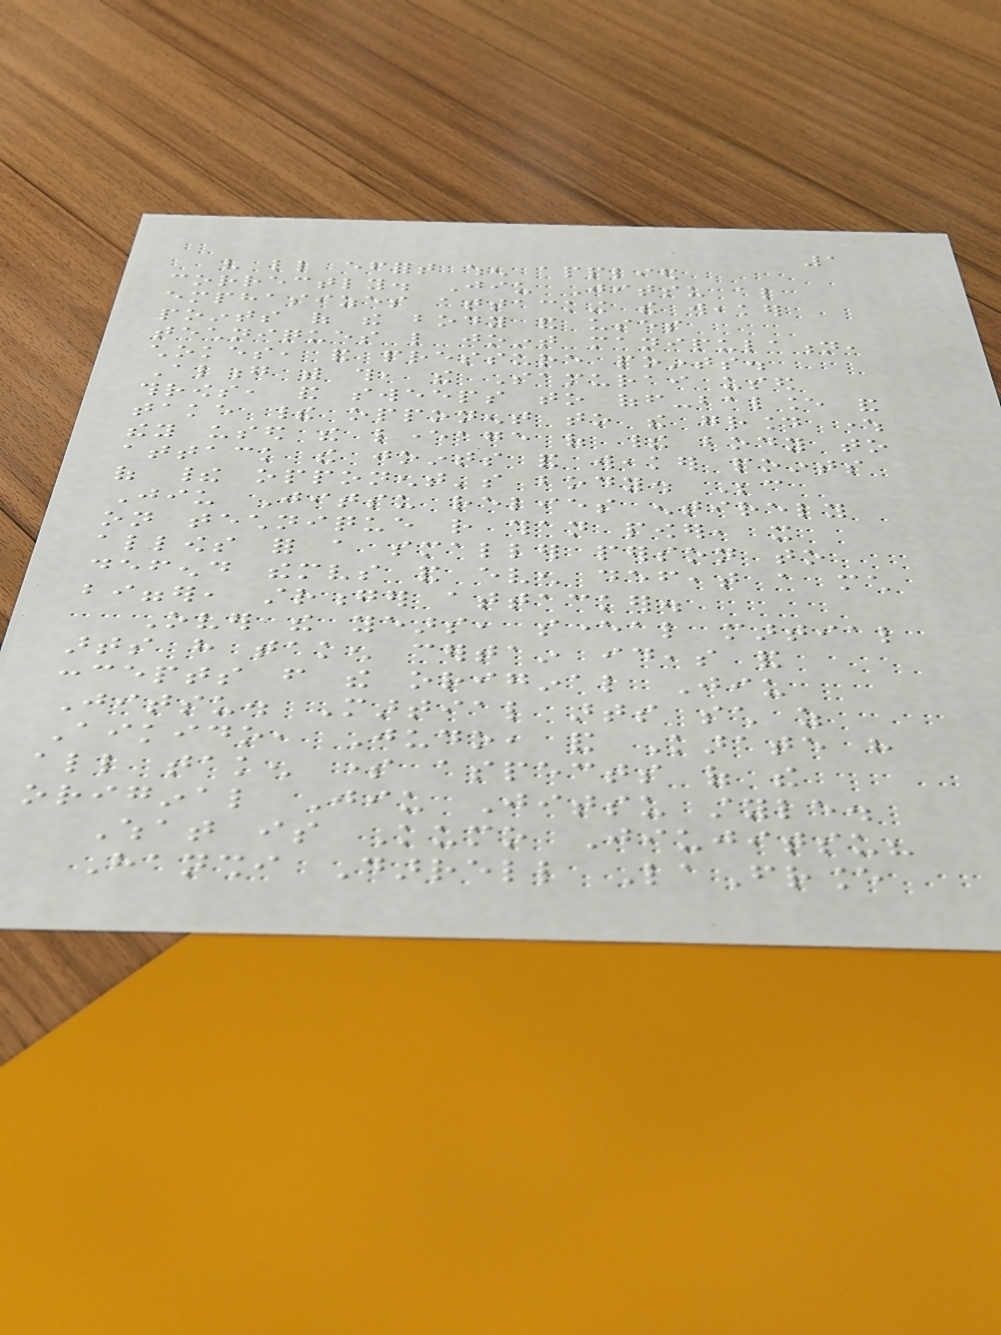1
very little effort when applied
correctly. Jiu Jitsu also
emphasizes attacking the weaker
points of the body and uses
techniques like joint manipulation,
chokes, and pressure points.
Along with this, the Samurai used
throws, and sweeps to off-balance and
take their opponent to the ground where
they used the leverage of their body to
attack the joints and weaker points
of their opponent's body. Because
Jiu Jitsu relies entirely
on technique rather than power, it
allows for a smaller person to
defend themselves and even defeat a much
bigger, stronger attacker.
Over the years, several martial
arts have taken certain ideas and
concepts from the original Jiu
Jitsu. Martial arts such as
Aikido, Judo, and Karate have
all taken some aspects of the
original Jiu Jitsu style.
What is Kumo Jiujitsu?
Hanshi Darrell LaFrance
